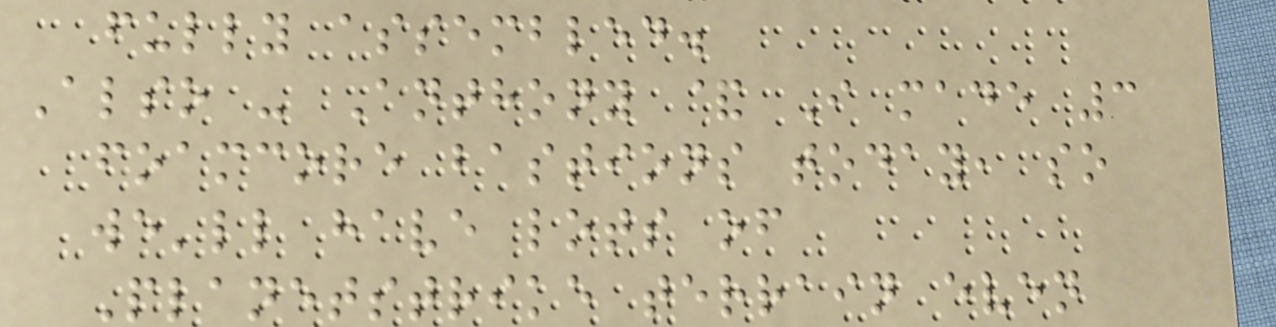fully assembled.
Also - Anthony & I made 3
foamcore bastions today, so
we'll have lots of
Planetstrike terrain even
